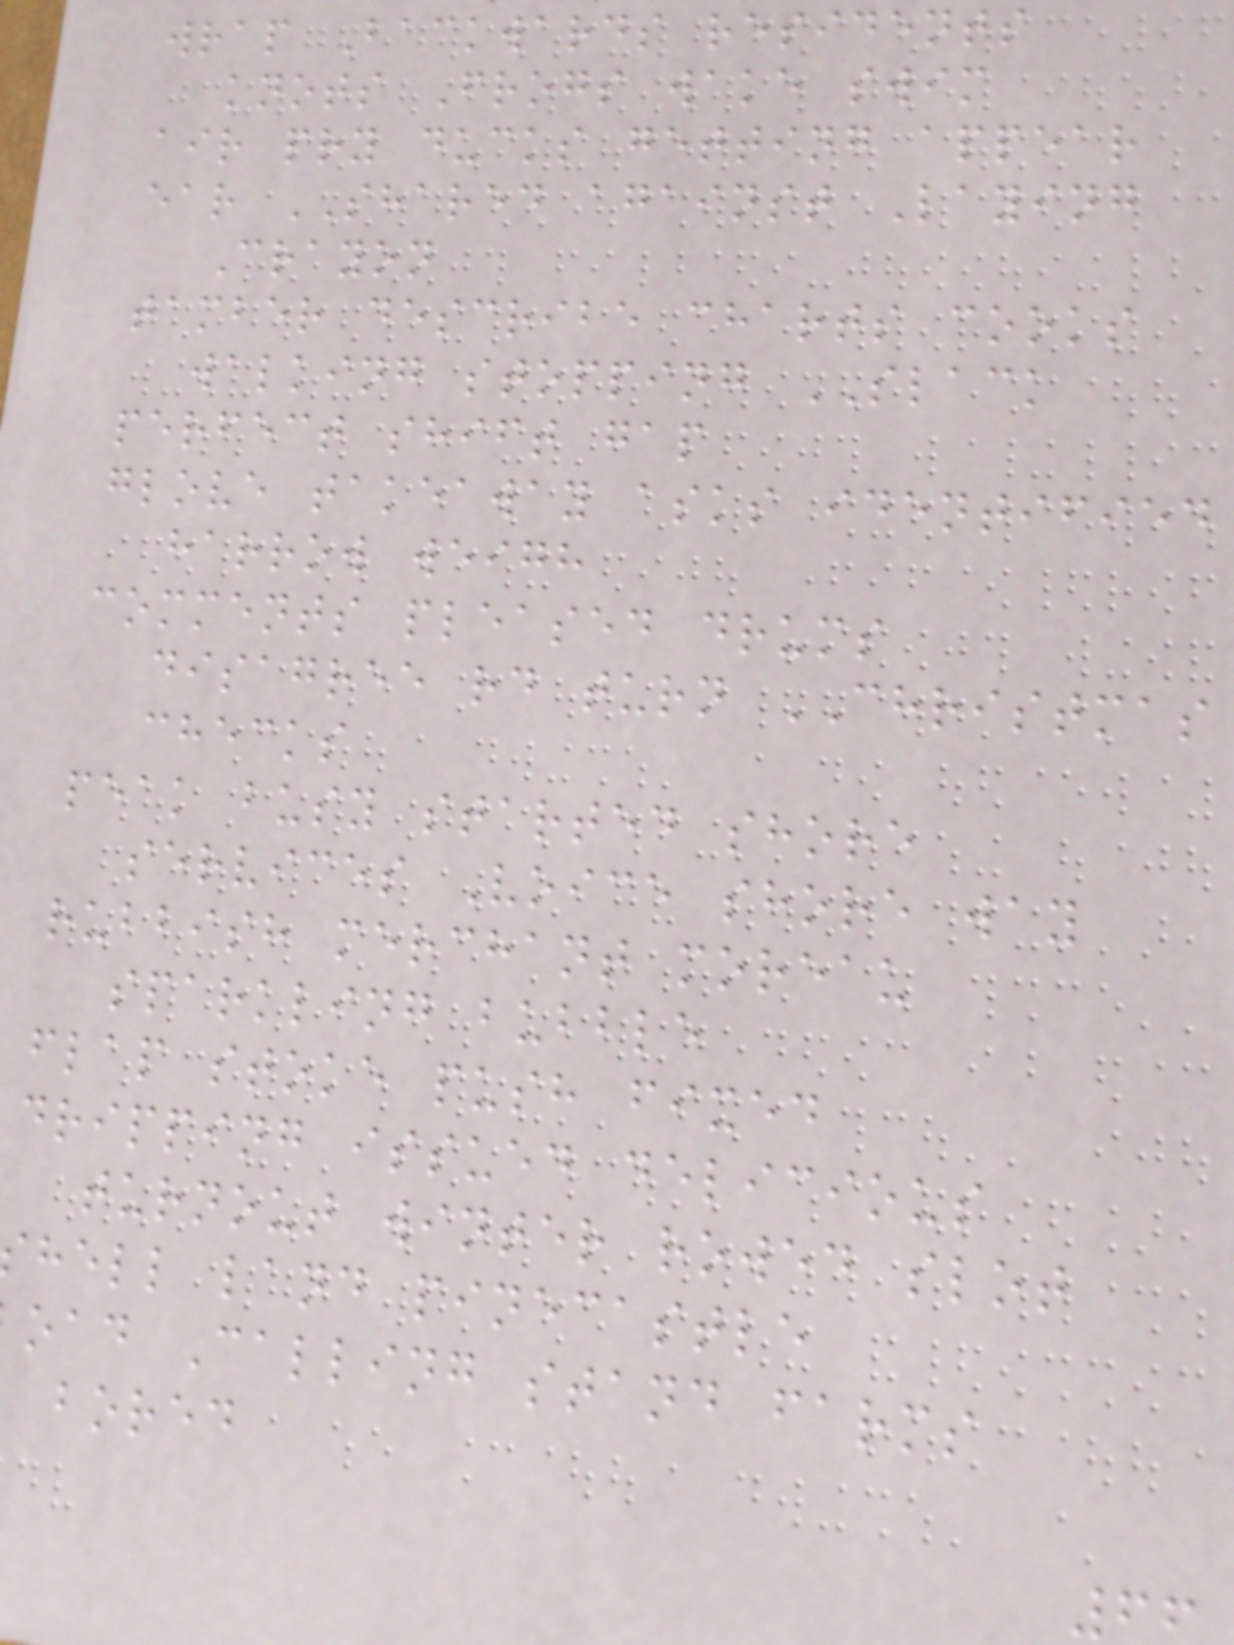wrap Backwards residents
knots Frogs wake swim
air pry ducks getting appear
ear SHARED against Laying
Crayon
tamber describe charts cooks
walking stopping SLACK
perfect shift gap
glove takeaway asks identified
harrow weigh
comments pleased drums
disagree rd turn CHRISTMAS
checks
peak busy started shore
services Voice shore way
rubbish merchant moreau
sparkling bubble
flap stoke push fixed
dripping issued delicious
turnout winter rowed slot
hell land pinecastle
oad Calling stand farms
bored
